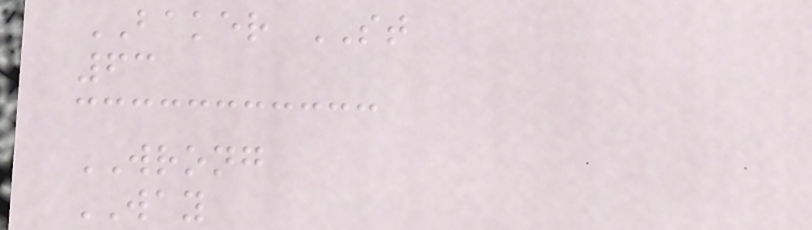BAKER ST
63
WRONG
WAY
